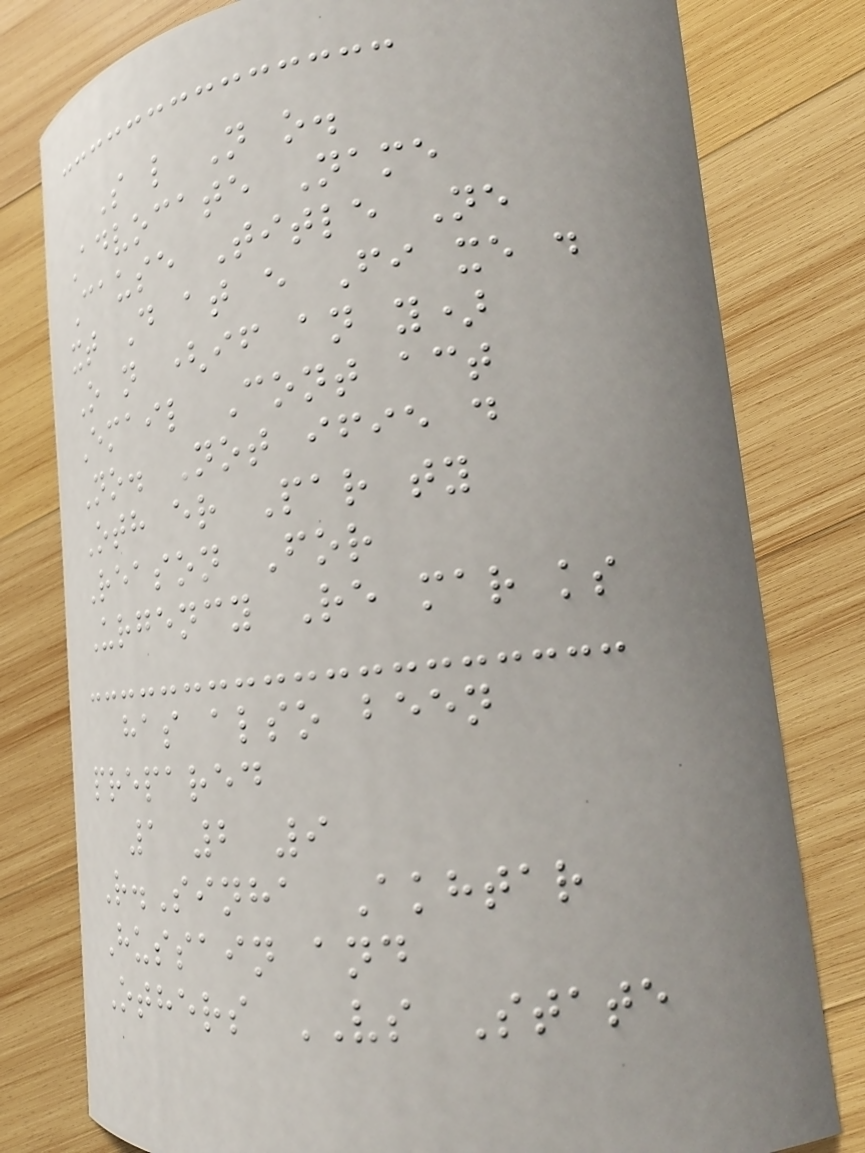S l N o.
Advocate Name
Cause Title Ne
xt D at e Fi xe d
O n (if an y)
Email Cont act
No. Not ifie d
Oth er Par ty
Reason For
Urgency Re mar ks
has also been
prepared
1 2 9
R.Sinha Akhtar
Hussain and
Others VS State
